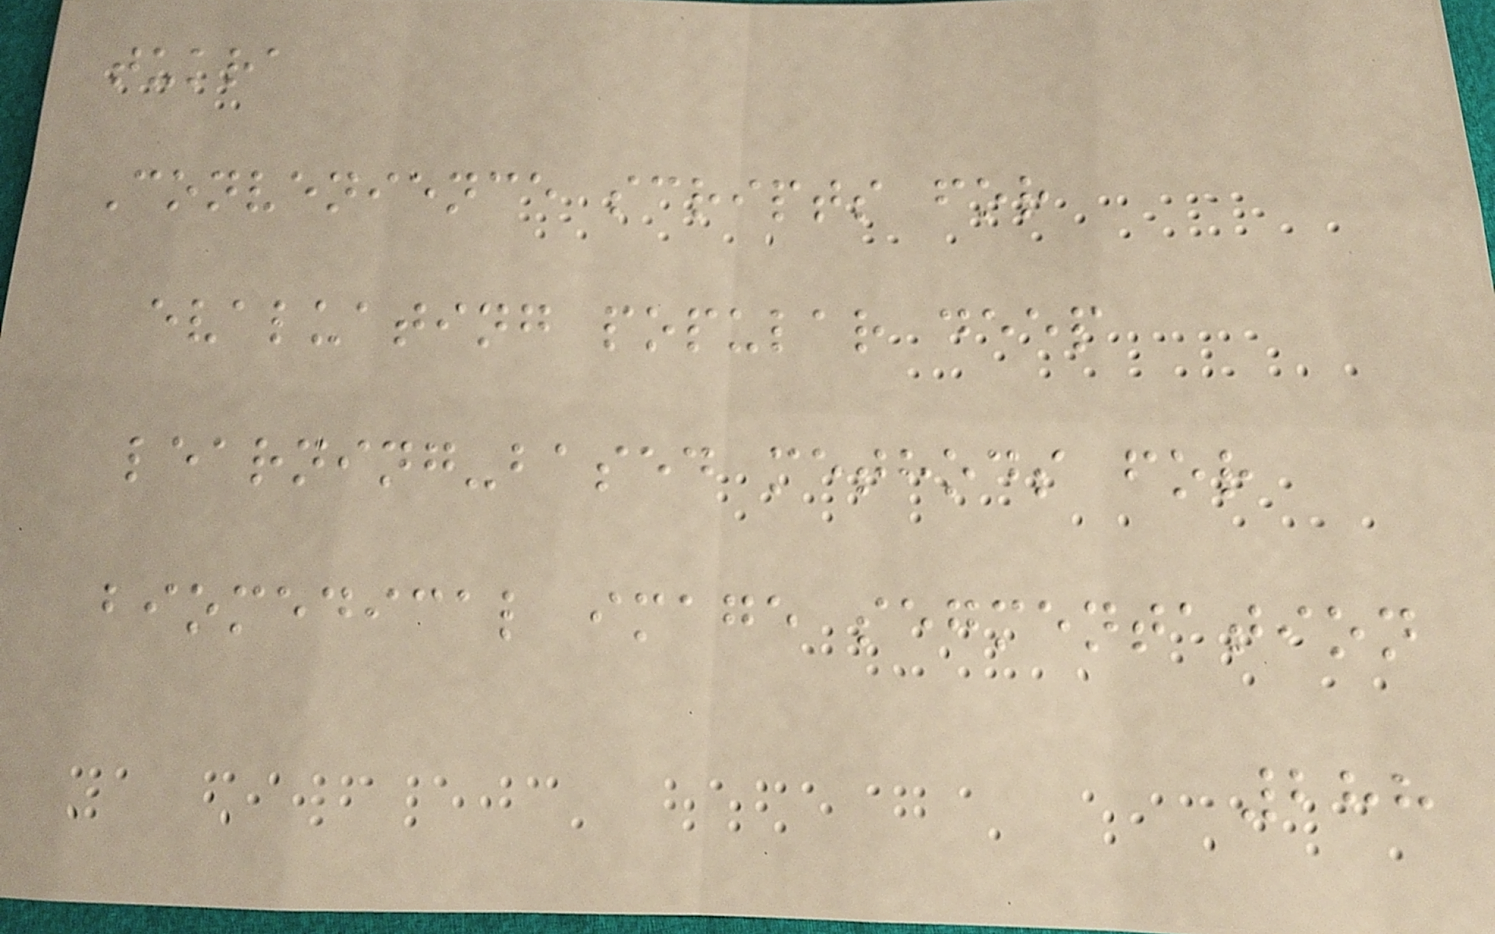tukra
Convenience scripts for
evaluating popular deep
learning-based methods for
biomedical image segmentation
288
